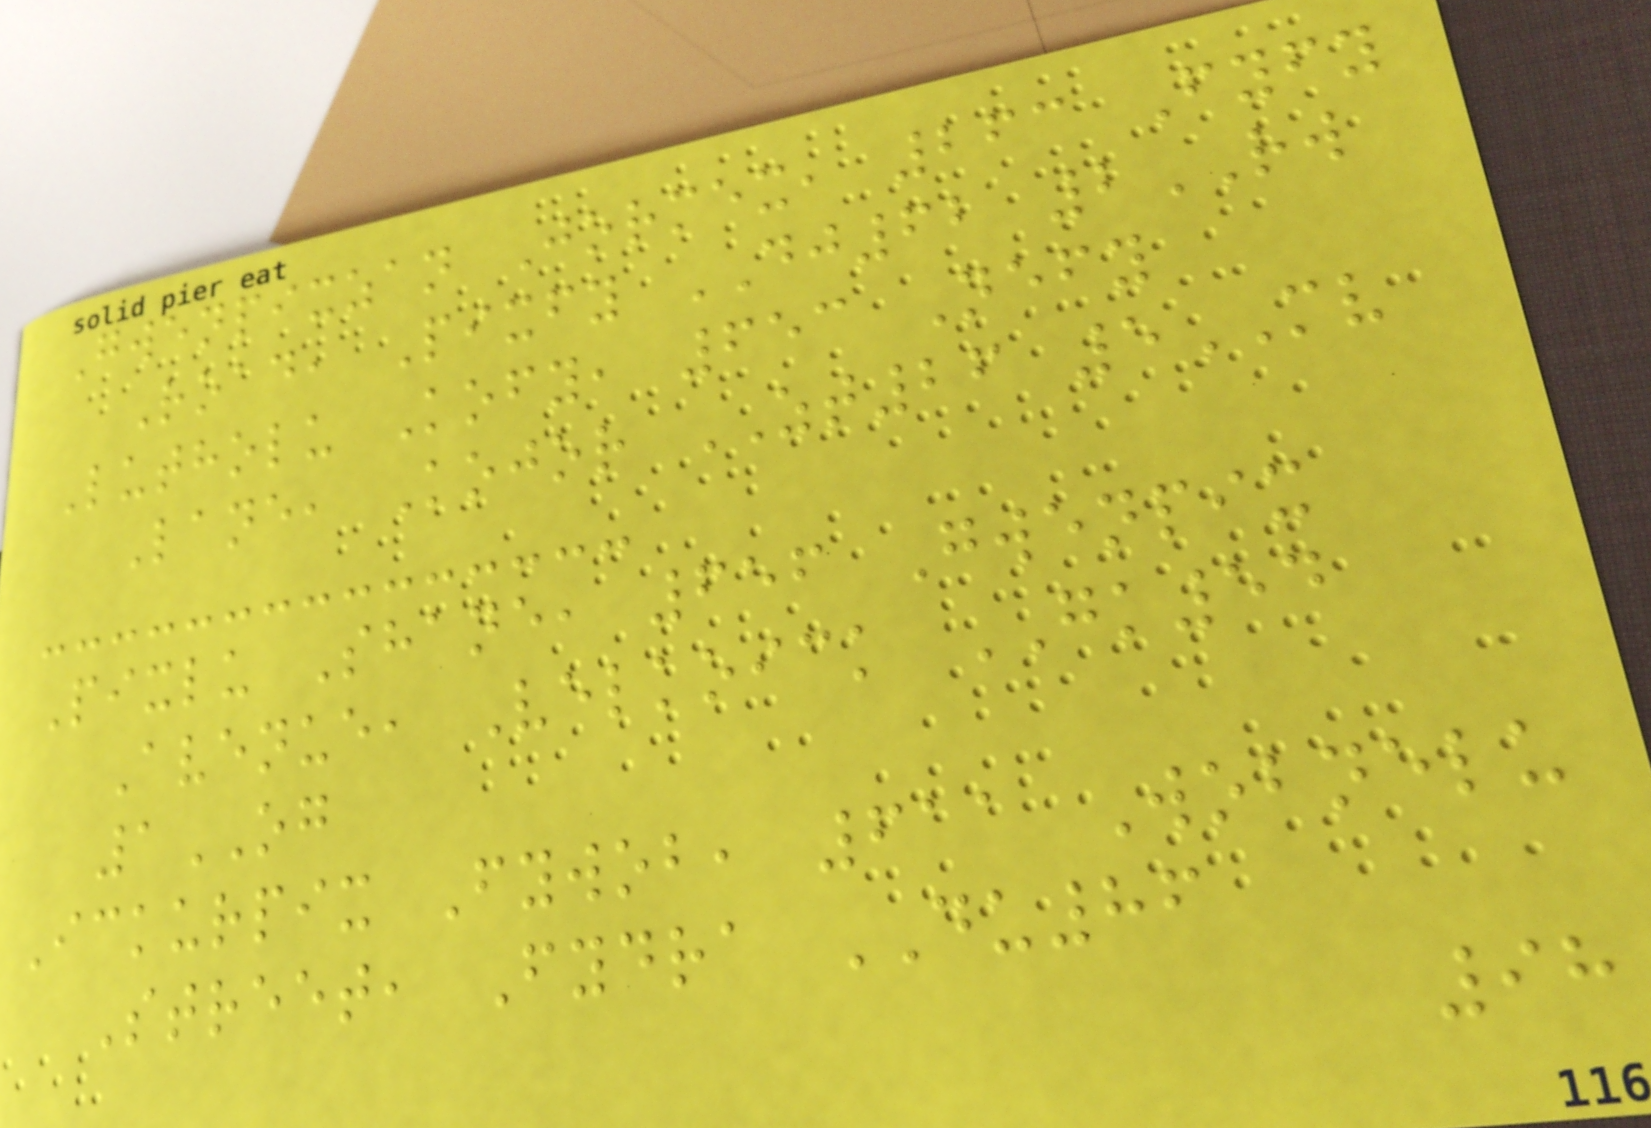Gwenpixzan Jormex, 263 Fyfy
Road, Pixfy DJ62 2RW
Lutholu Kofy, 653 Nefy
Lane, Kojor ZT26 5MV
Pixlu Shane, 656 Gwenpix
Avenue, Velkoick GK54
1OG
Ickurpix Fywob, 611 Wobnelu
Street, Fydra DU86
98
